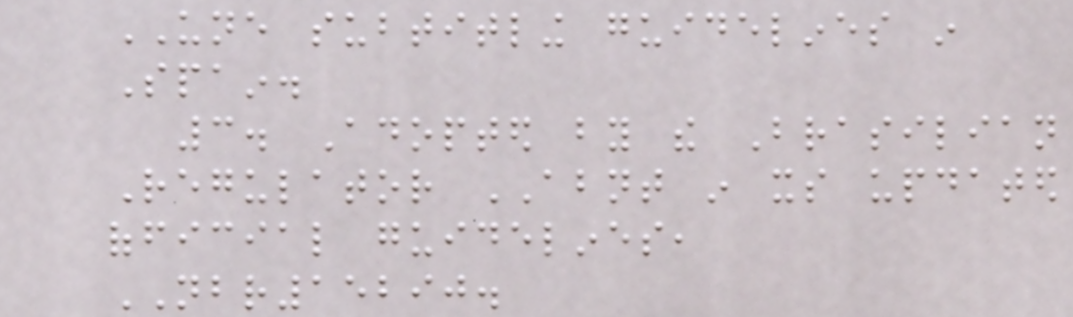UNE subtitling guidelines in
Spain.
3. Adopted by the Brasilian
Regulator ABNT in its updated
official guidelines,
NBR15290.
